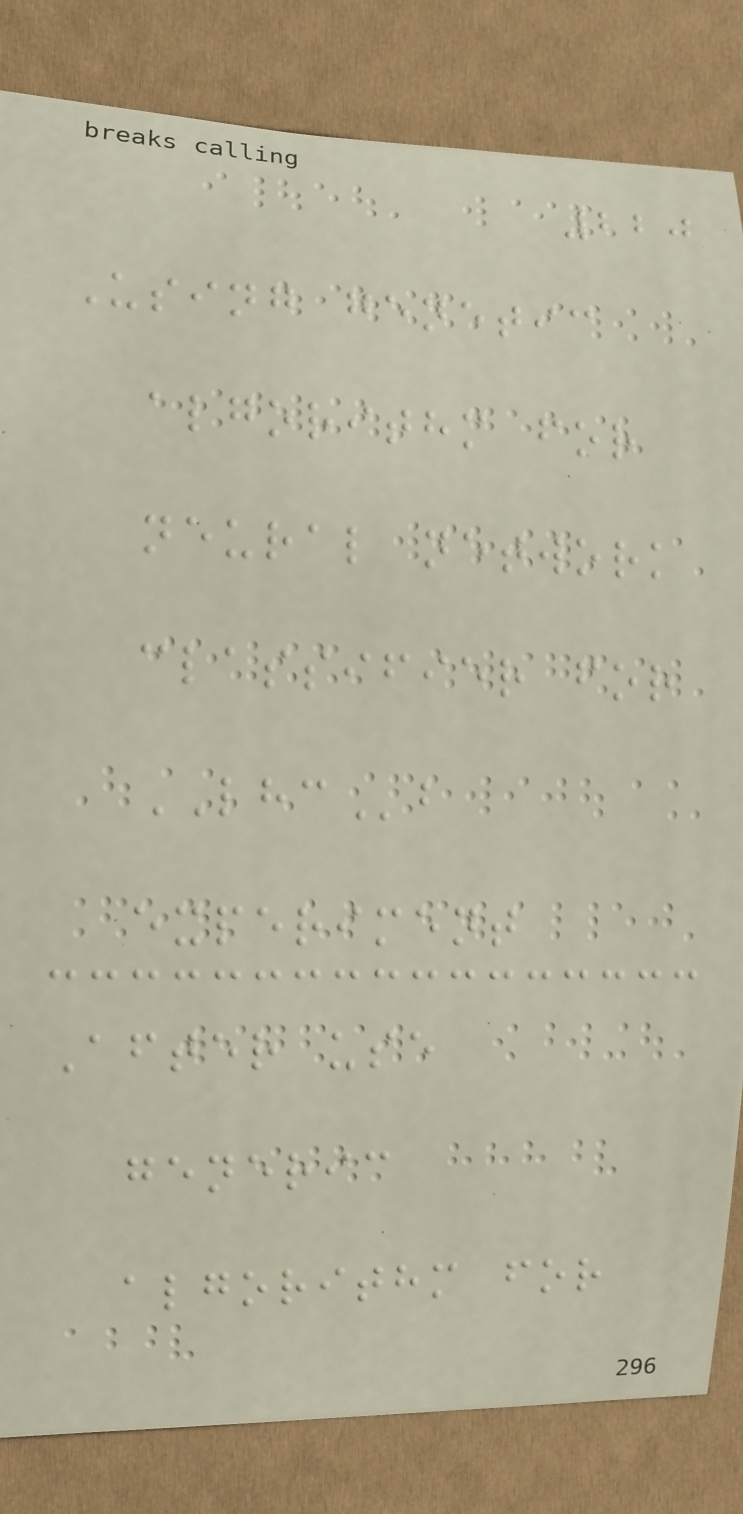220
Using genetic
algorithm for
neural network
classifier for
LHCb
experiment
After use
generic
algorithm for
